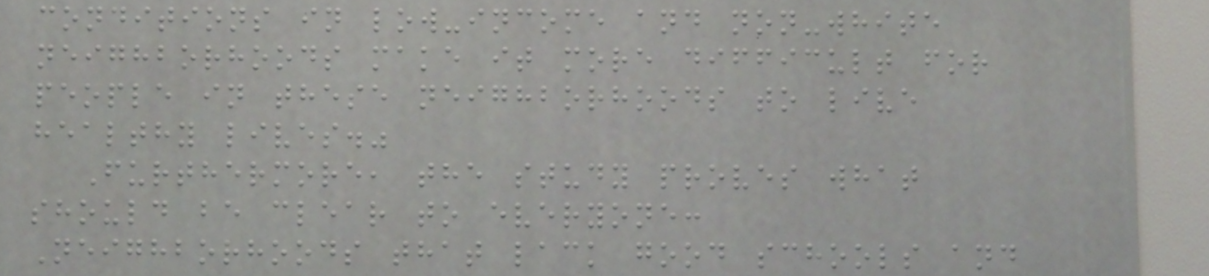conditions in low-income and non-white
neighborhoods make it more difficult for
people in these neighborhoods to live
healthy lives."
Furthermore, the study proves what
should be clear to everyone:
Neighborhoods that lack good schools and
